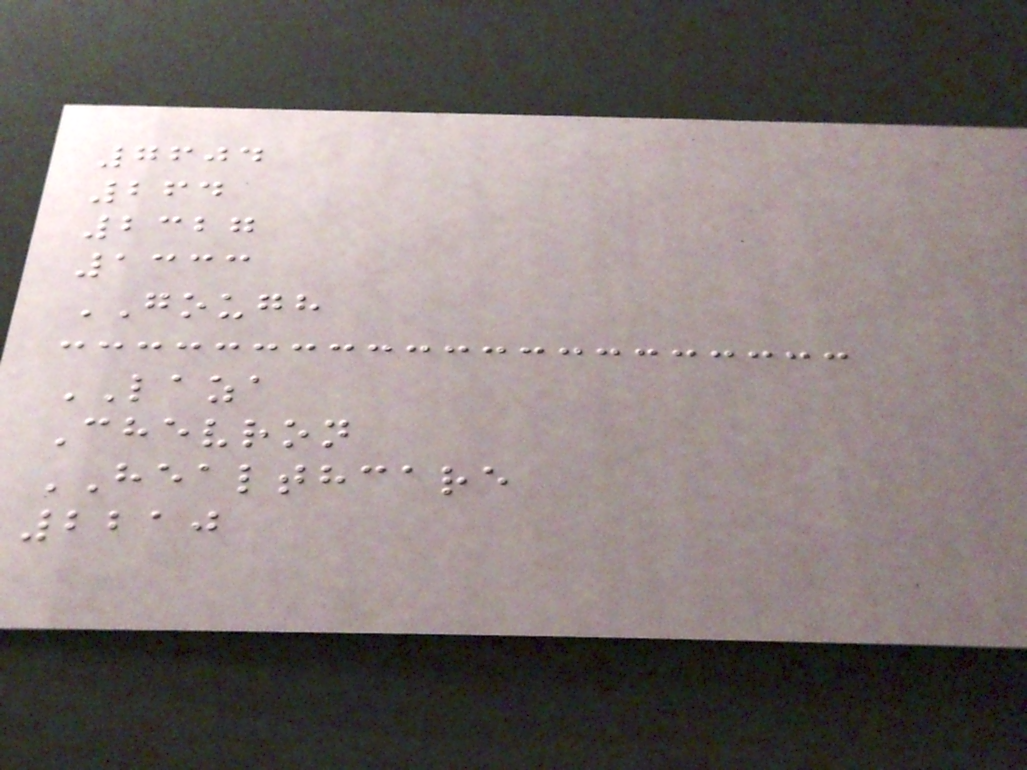7604
264
2327
1333
GOUGH
LAZA
Chevron
HEALTHCARE
2210
